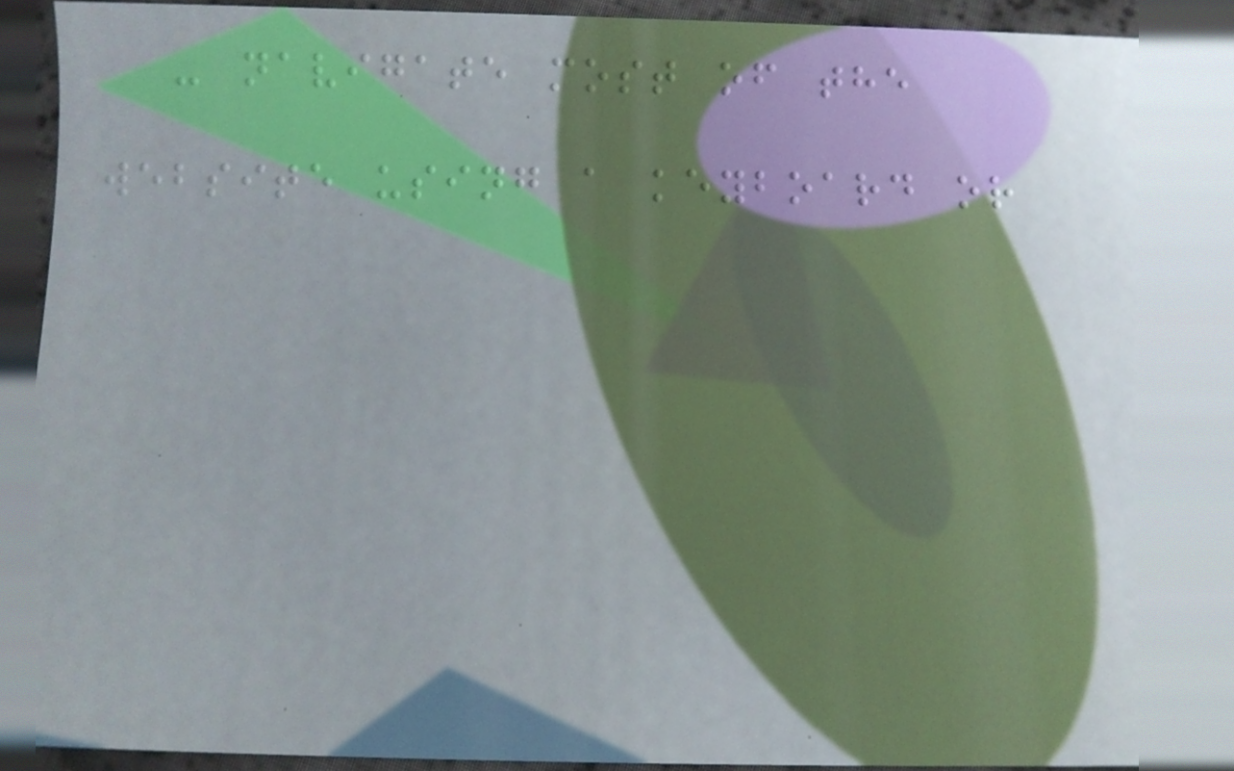- navigate most of the
website using a keyboard or
